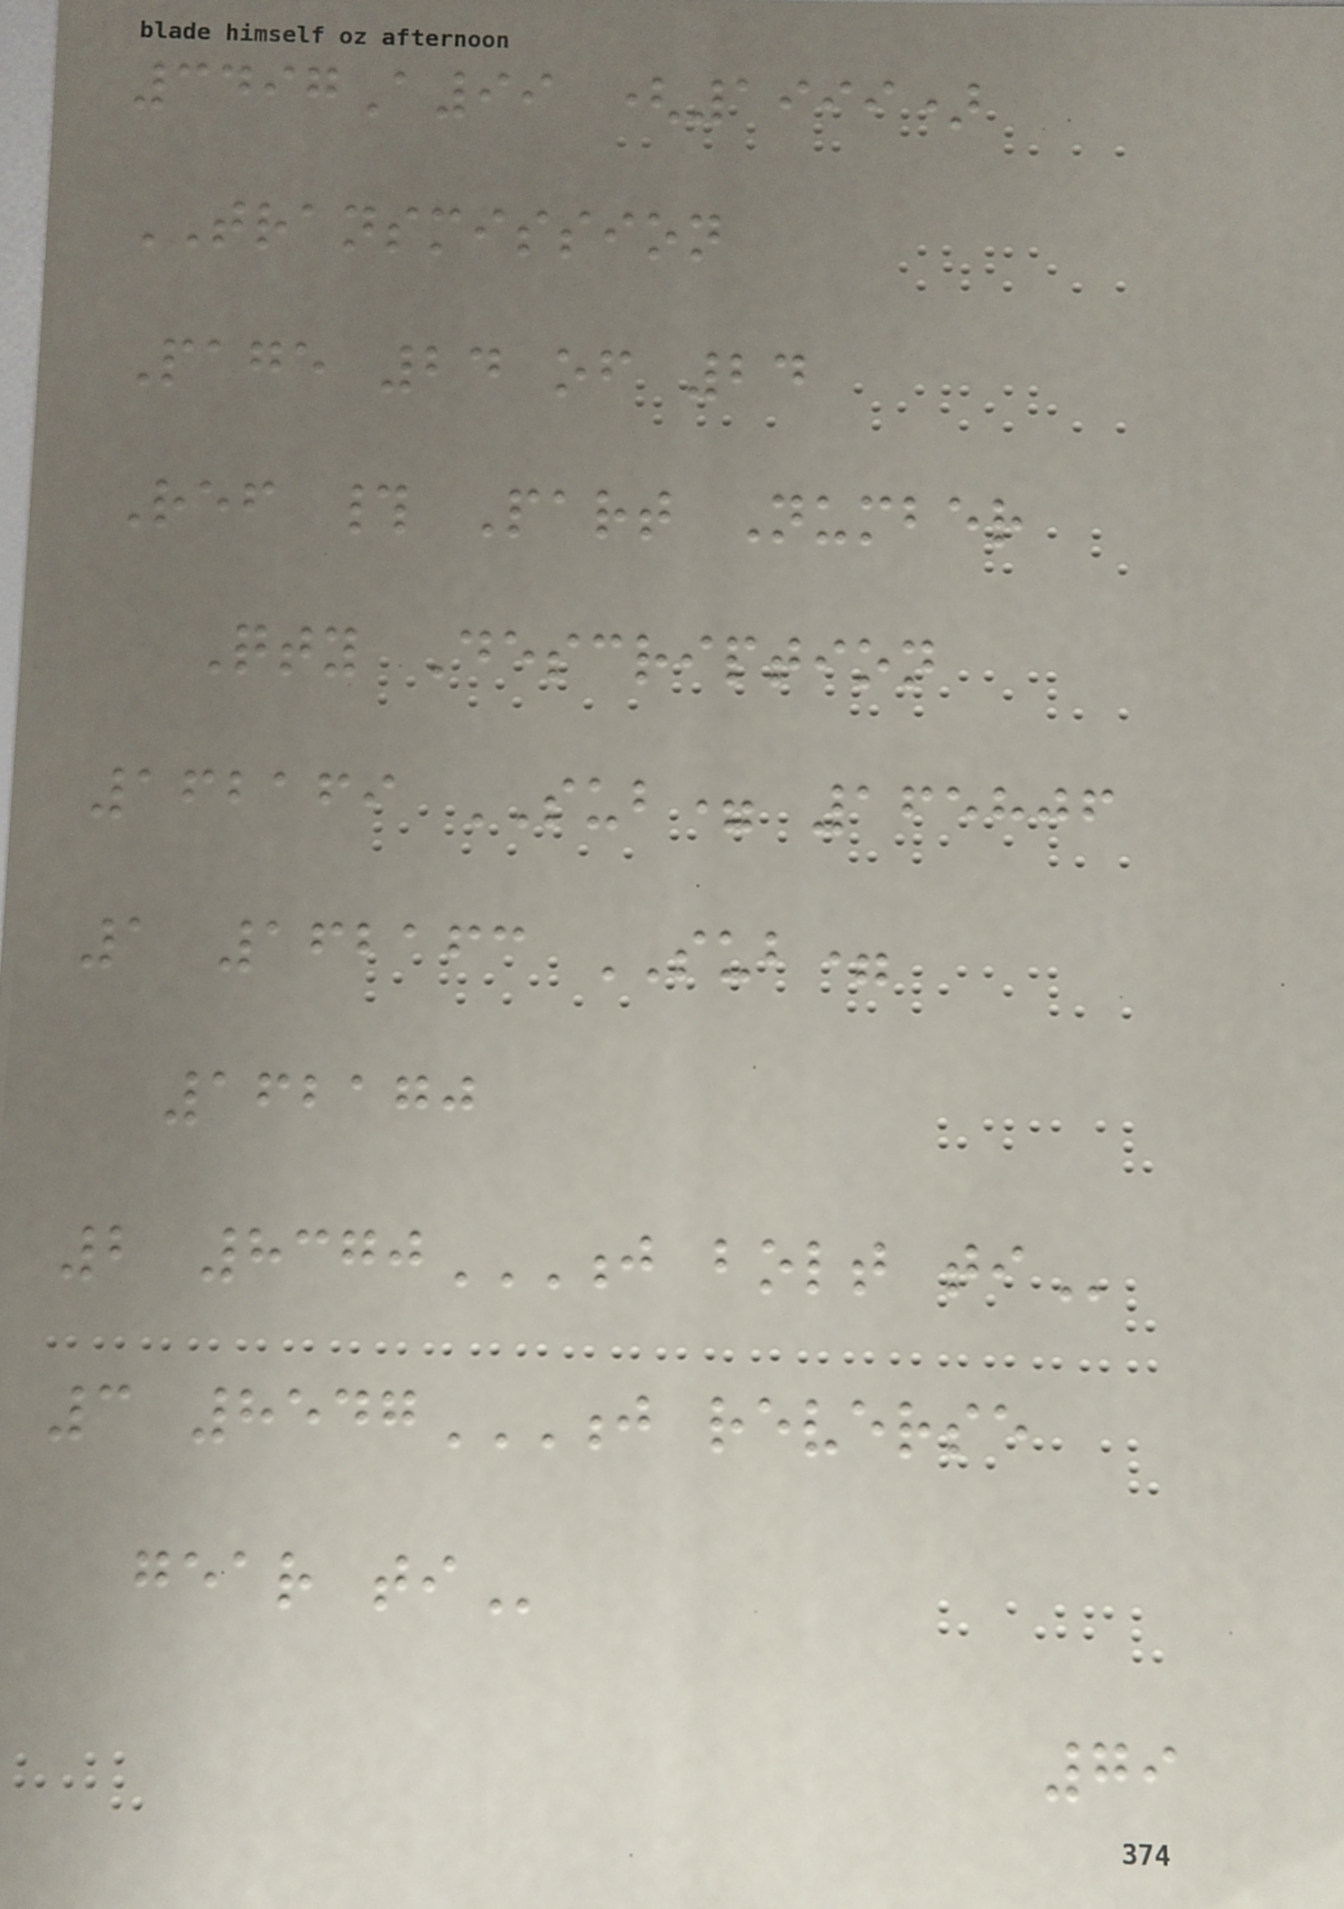3497A99 (1999)
TRANSMISSION
Page 24 of 24
Ref # Part Number
Qty Description
162169 SUB= 165806
1 162163 SUB=
162170
2 8370J BOLT TI
3 8547J REVERSE
GEAR TI
79
